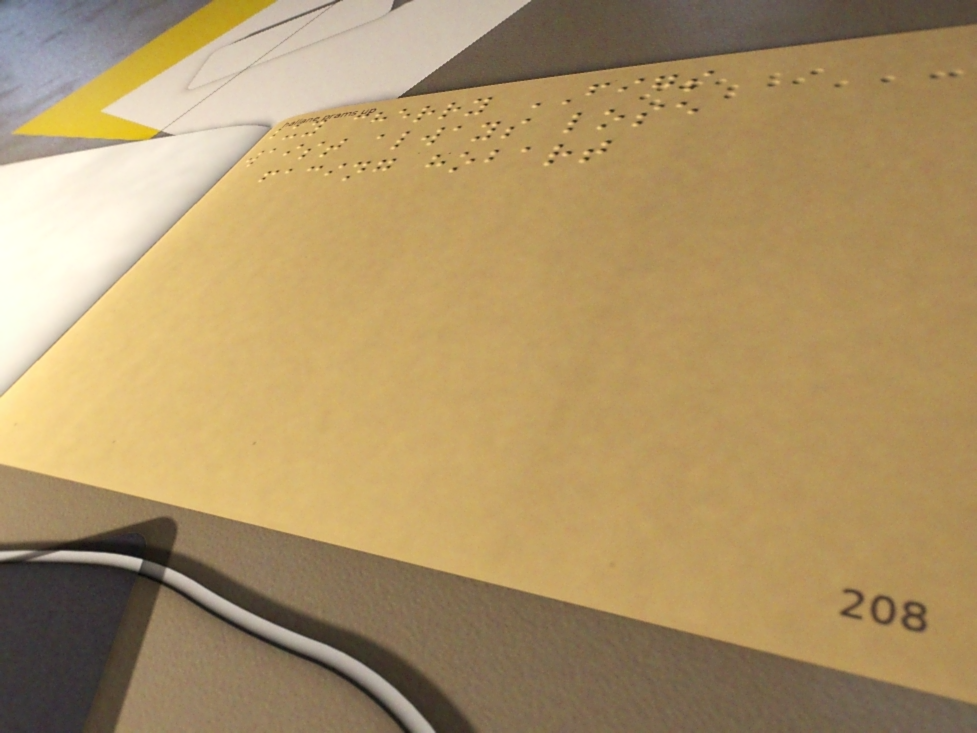buy cherry FIGS
waist always lose
facing hobart
